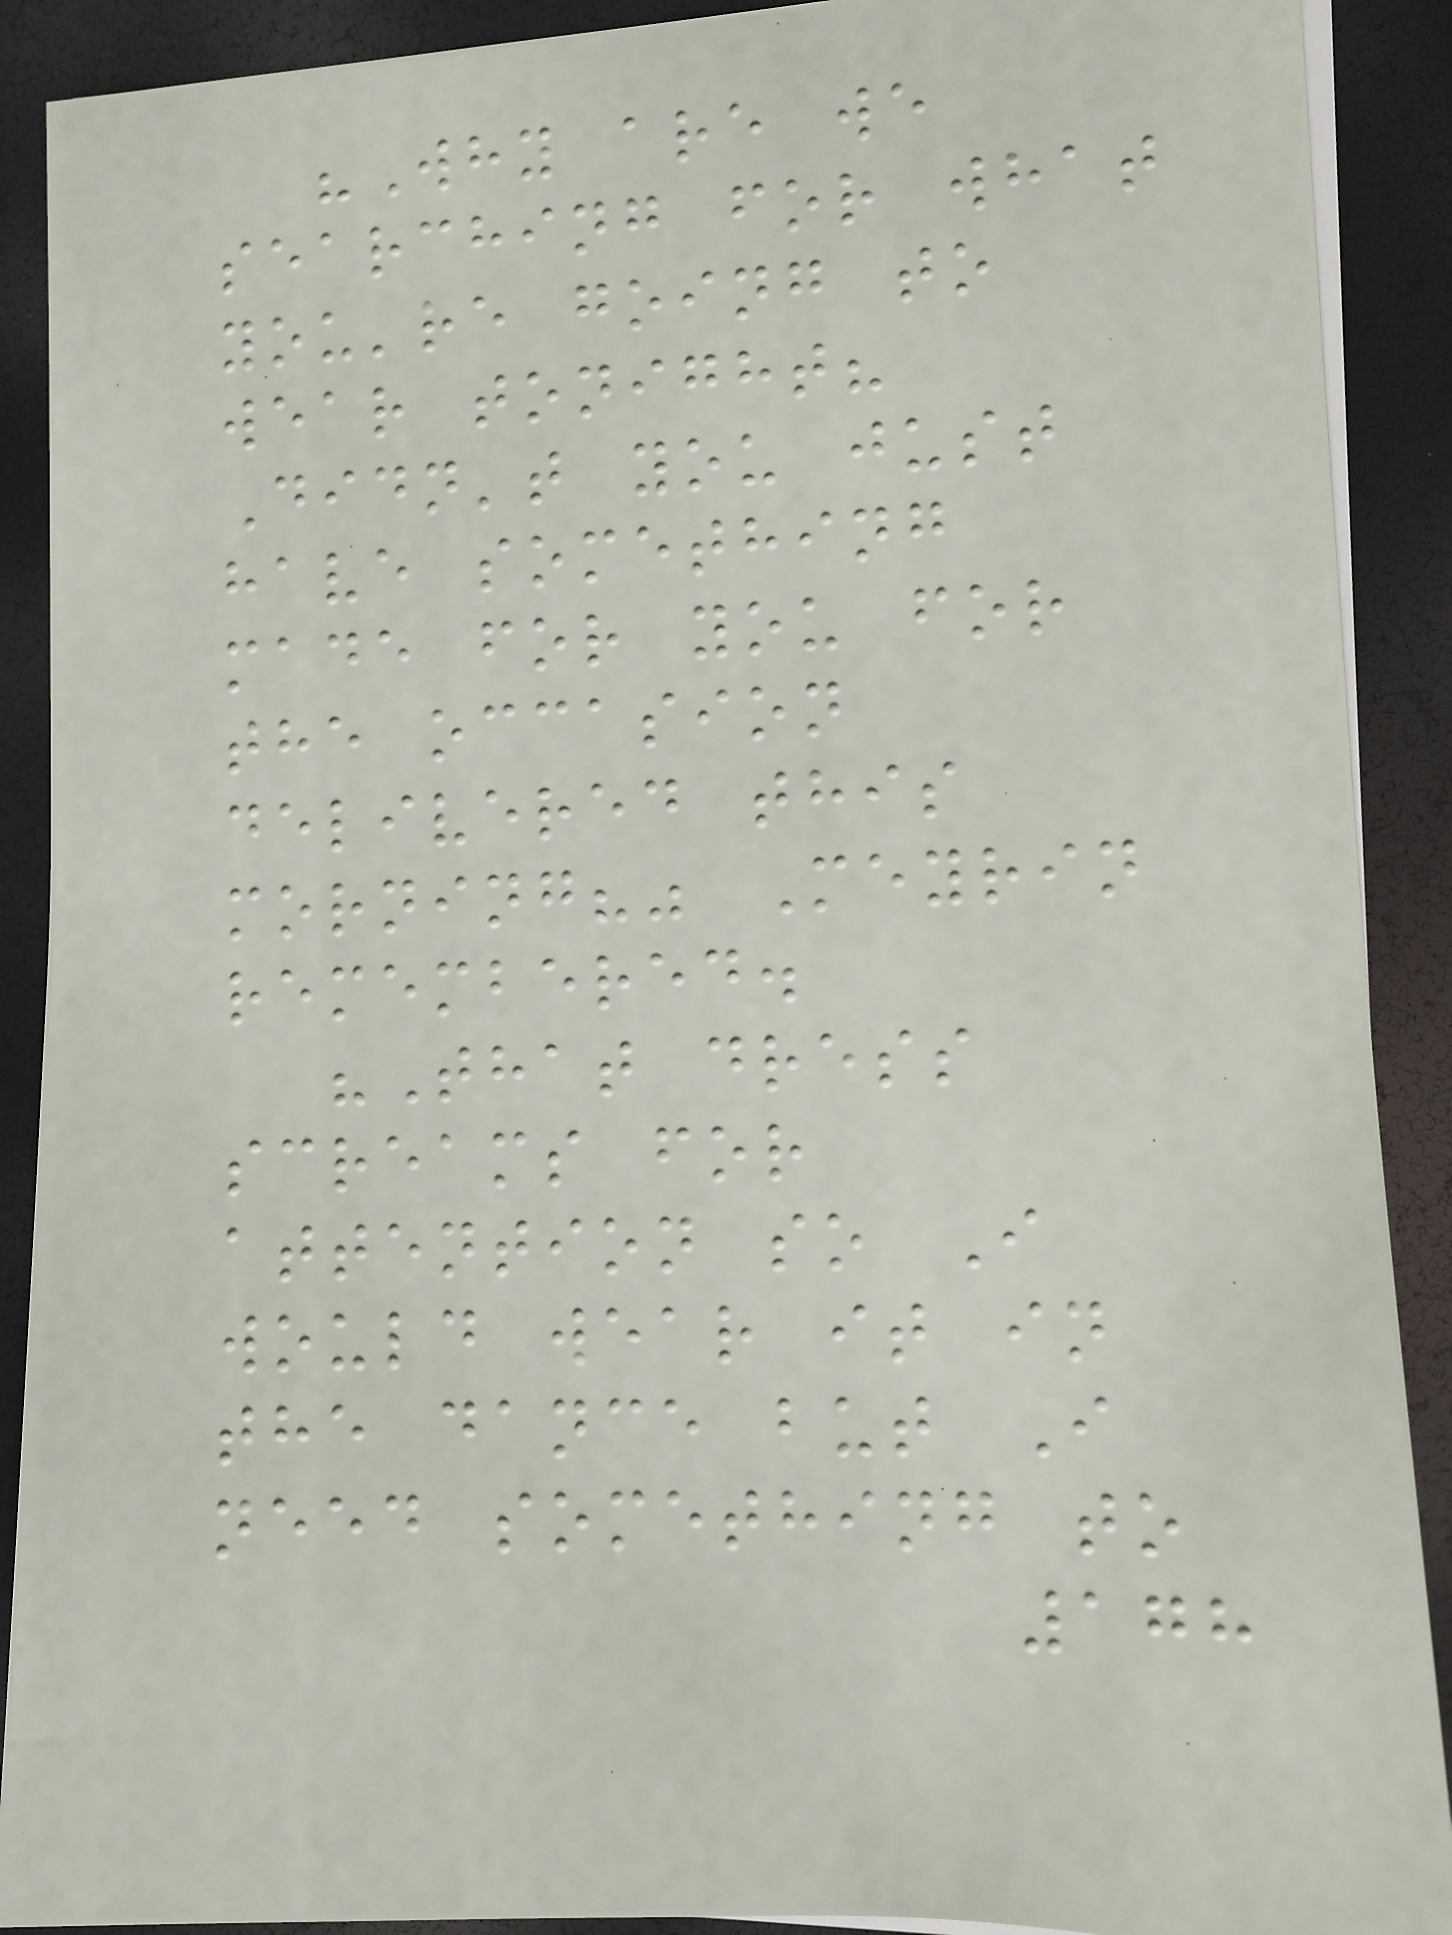"Why are we
searching for what
you're going to
wear tonight?
Didn't you just
have something
made for you for
the occasion
delivered this
morning?" Meyrin
remembered.
"That dress
screams for
attention so I
would wear it in
the dance but I
need something to
178
